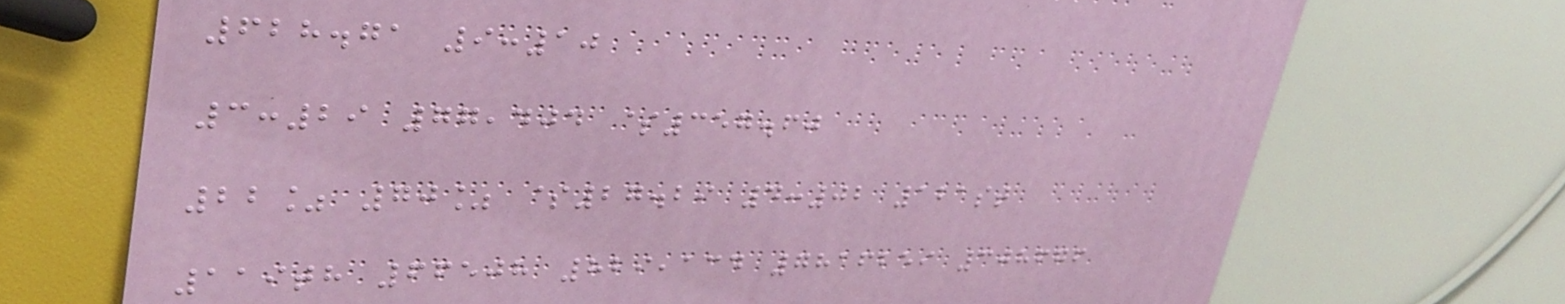628.71 9:10
3:29 77,404 $357.60
22% 70% $27.29 4:02 121st
119th 66508 829,134 7816259 308676
